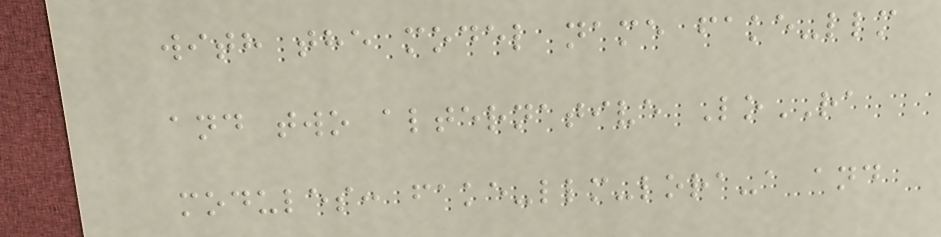with the model name fake-llm
and two alternative LoRA
modules: fake-llm-lora-a and
